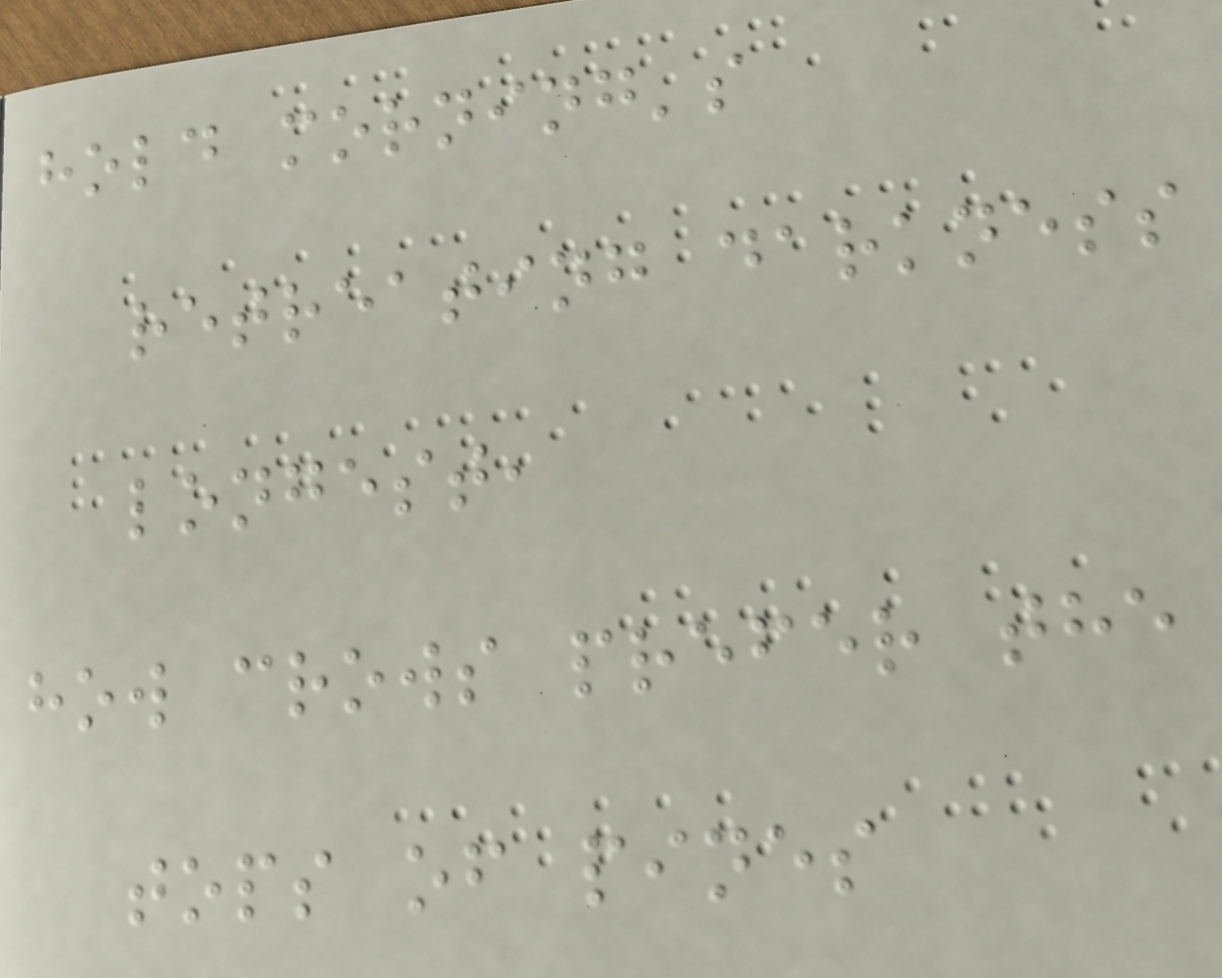hold morning's
retreating darkness
longest,
how crows prefer the
tops of pines
